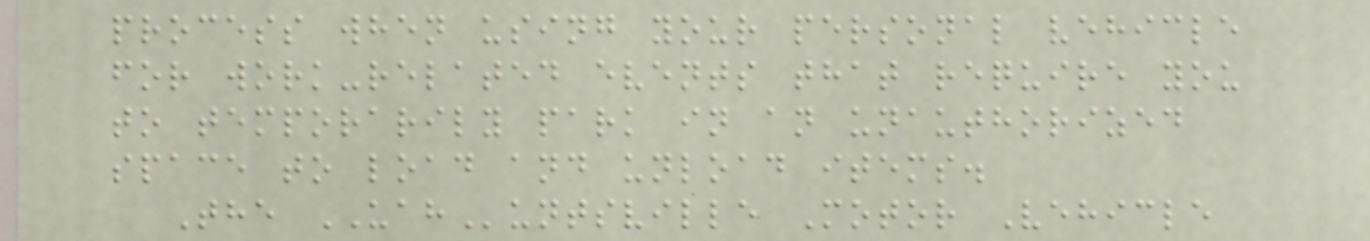process when using your personal vehicle
for work-related events that require you
to temporarily park in an unauthorized
space to load and unload items.
The UAHuntsville Motor Vehicle
